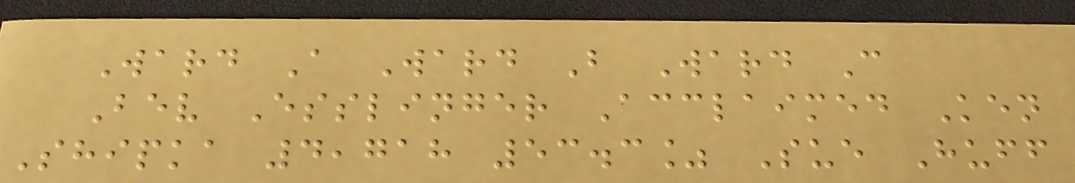Ward A Ward B Ward C
Bev Esslinger Acclaimed Ken
Shipka 4,718 53.3% Sue Huff
